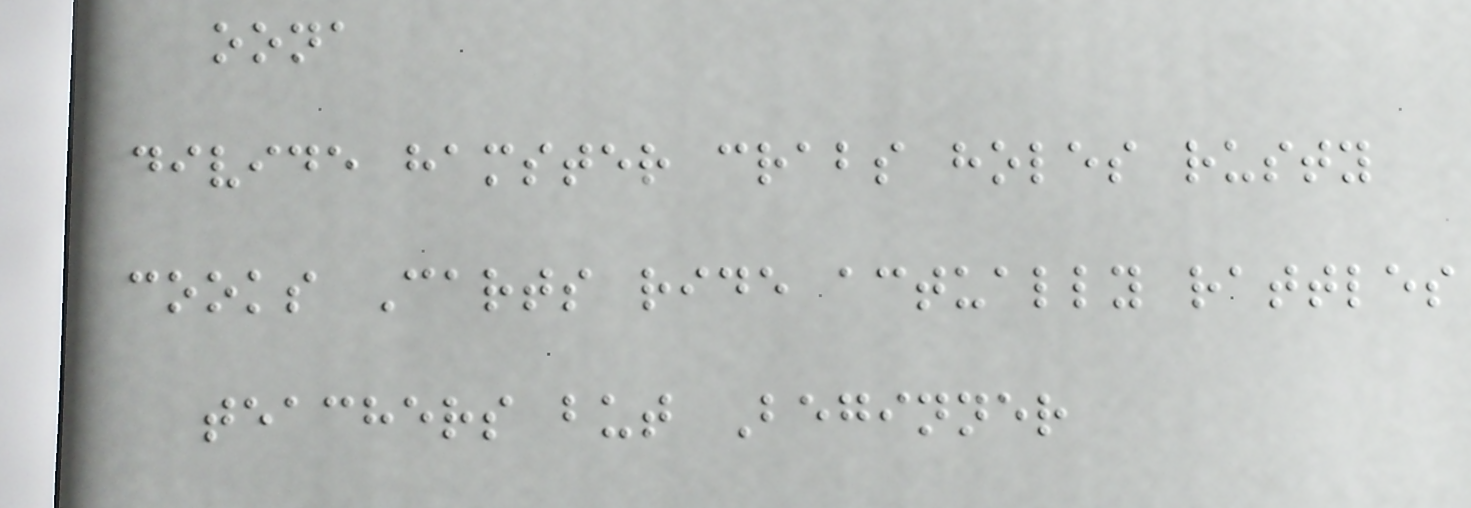oona
divide hamster crabs holes rusty
cooks Carts ride actually rattles
teachers but Beginner
